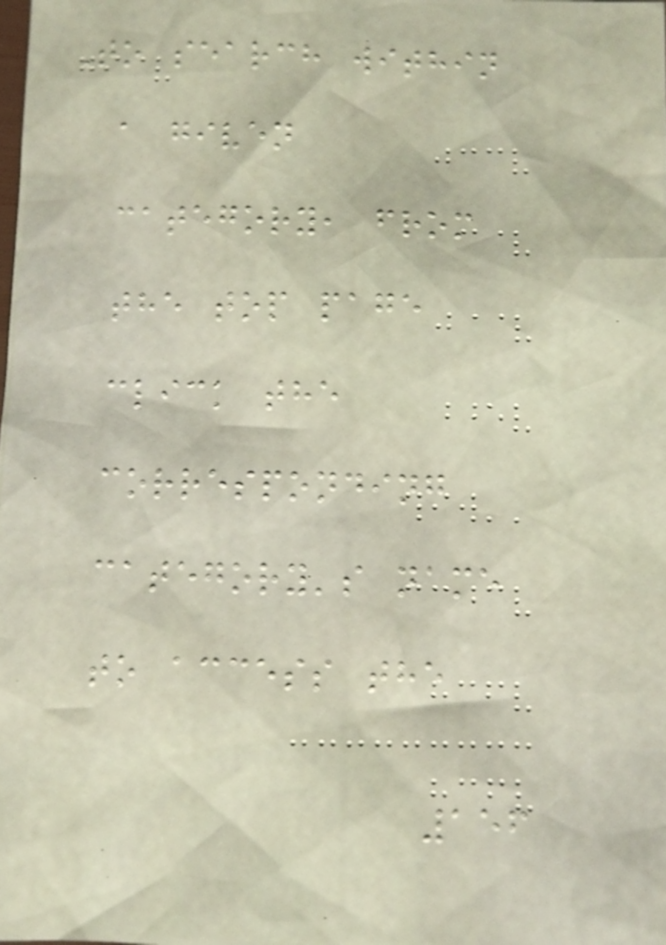To search within
a given
category, from
the top page
click the
corresponding
category's name
to access the
156
